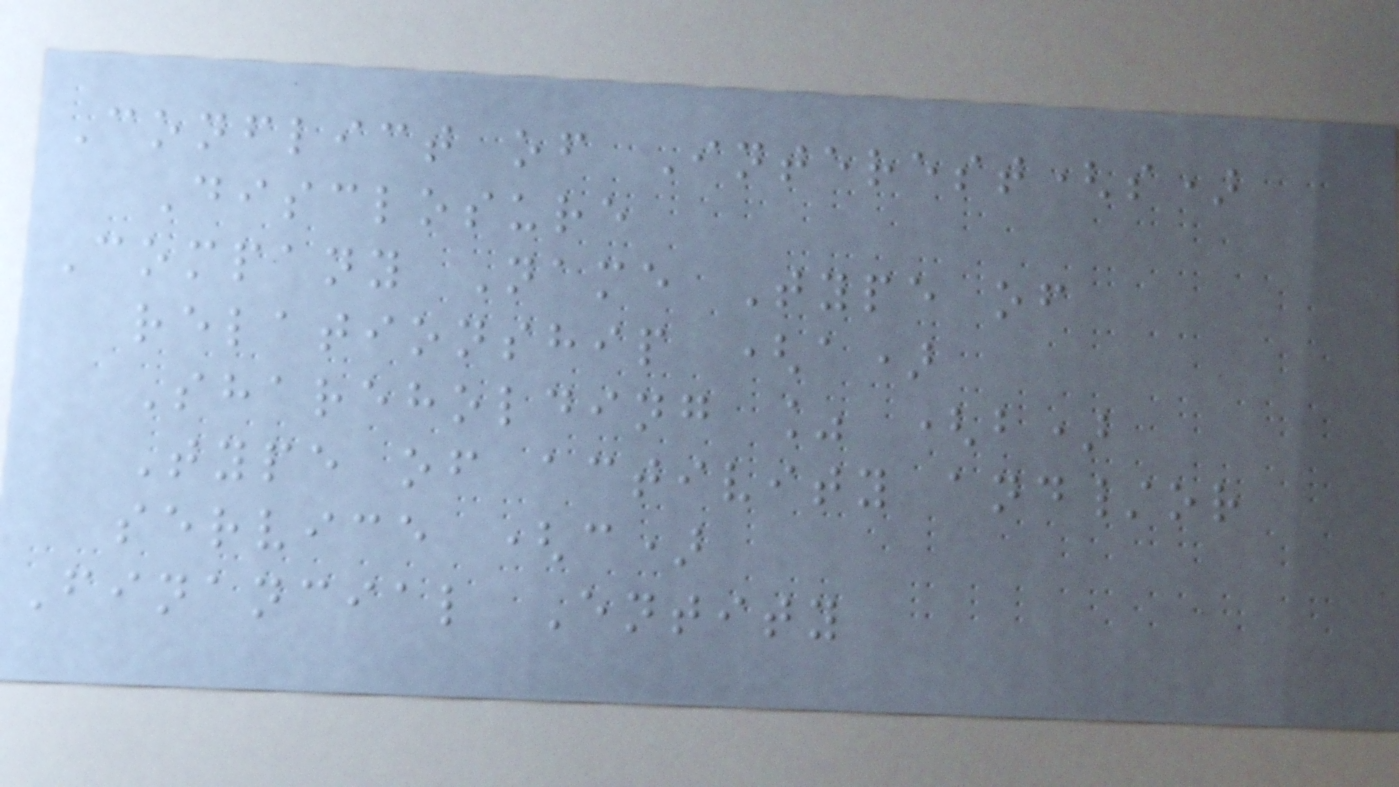Conflict of Interest(s)
Disclosure
Company Name Type of
relationship (a)
Shareholding % (b)
Type of activity and/or
service (c)
Financial Entity
